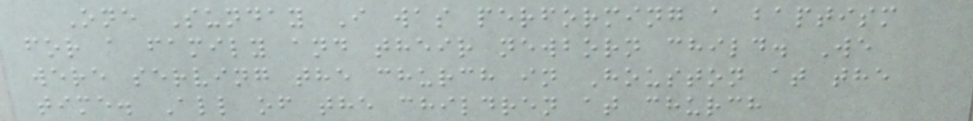One Sunday I was performing a baptism
for a family and their newborn child. We
were serving the church in Houston at the
time. All of the children at church
